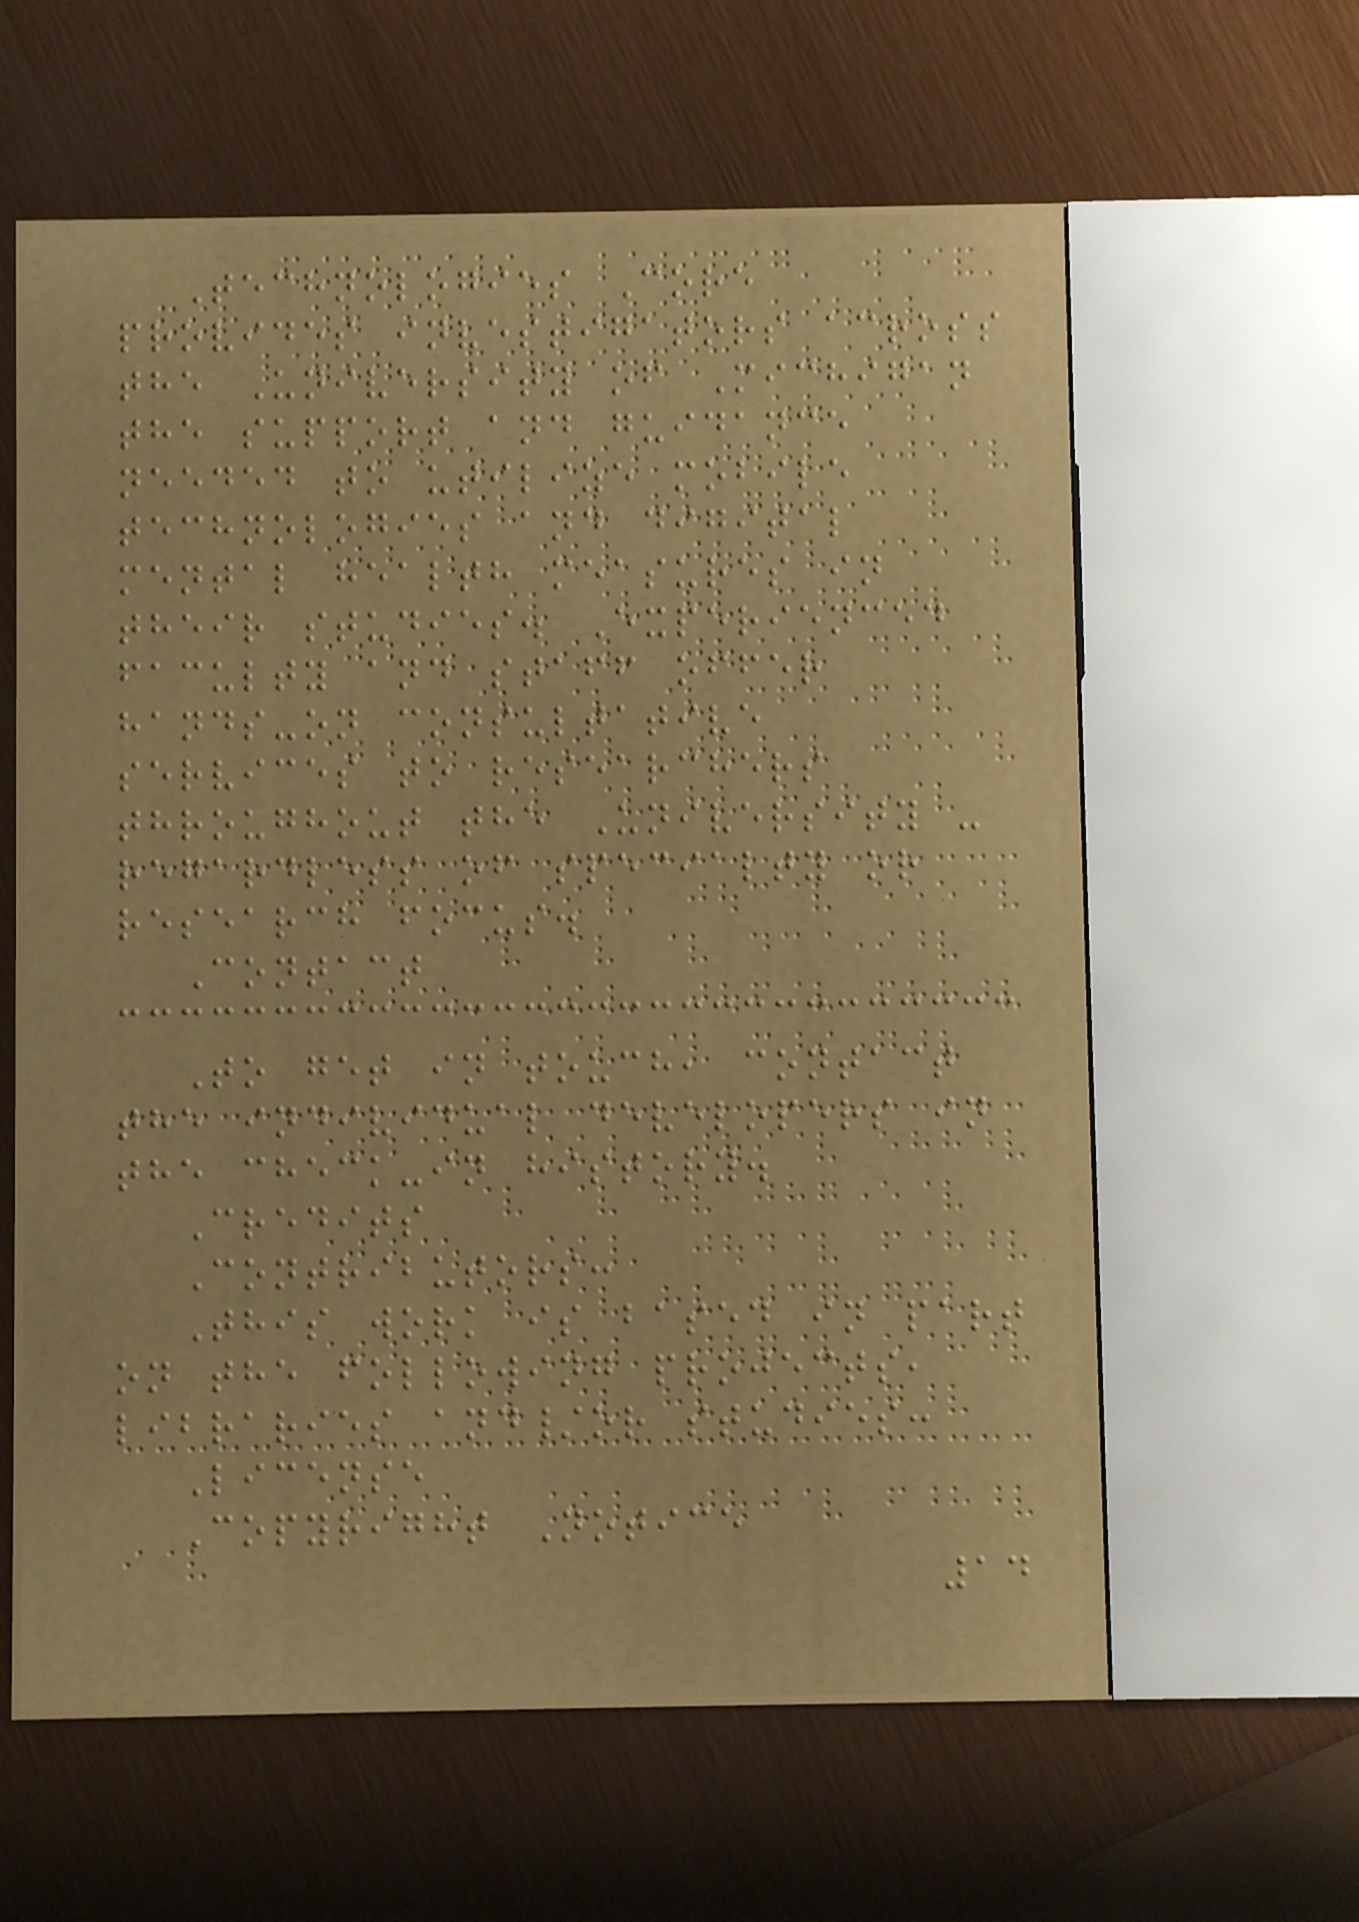Technologies Core
provides investigators across
the University of Michigan
the support and guidance
needed to utilize mobile
technologies and digital
mental health measures in
their studies. Experienced
faculty and staff offer
hands-on consultative
services to researchers
throughout the University -
regardless of specialty or
research focus.
Contact
To get in touch, contact
the individual developers in
the check-in history.
Credits
Contributors:
This work is based in part
on the following projects,
libraries and/or studies:
License
Copyright Notice
14
